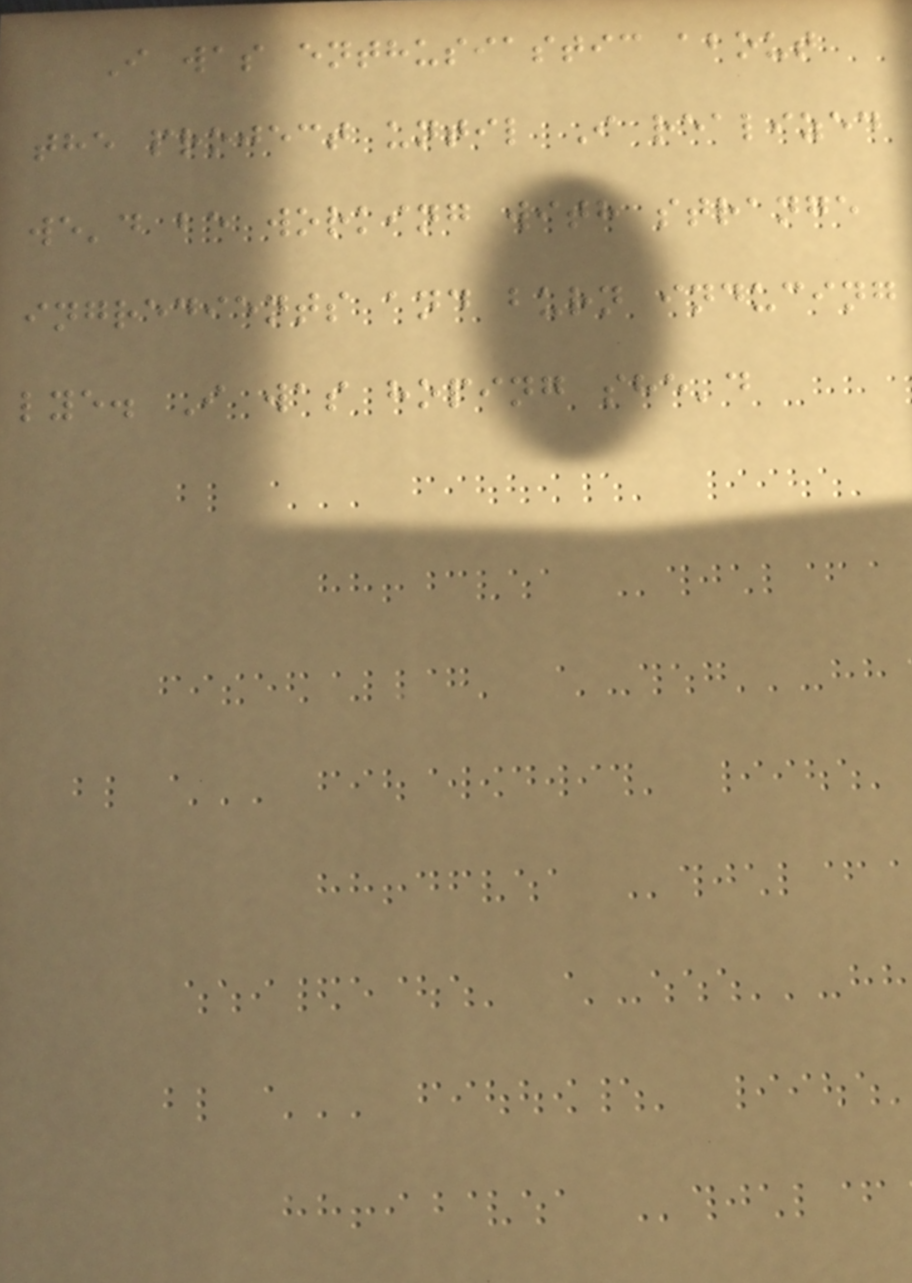I was enthusiastic about
the project until I realized
we'd be working with strange
ingredients and burn inducing
lye. I was hoping she'd
